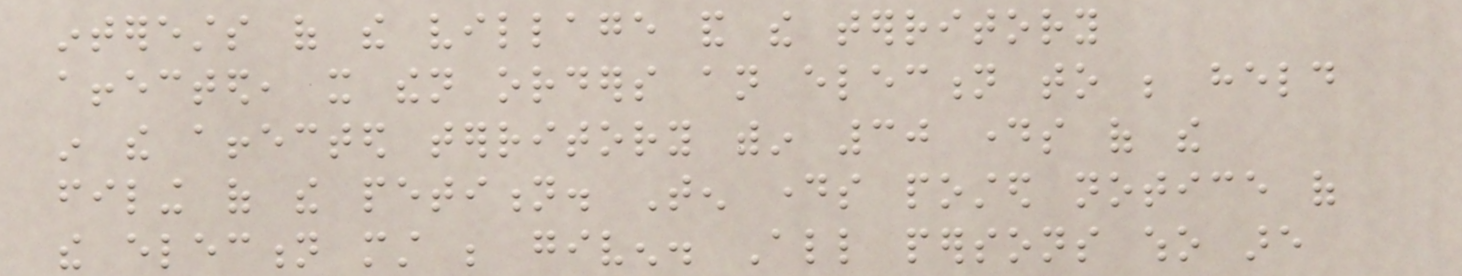interests of the village and the territory
affected, it then orders an election to be held
in the affected territory within 30 days of the
filing of the petition. Ten days posted notice of
the election must be given. All persons who are
